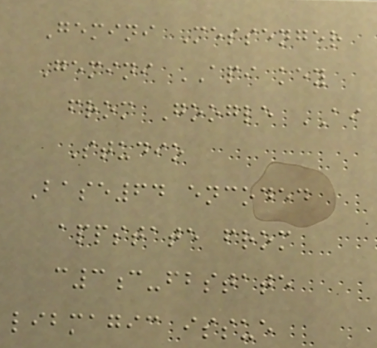Gemini Messenger
Gemini API key
from Google AI
Studio
Base64 encoded
appstate from
c3c-fbstate
libmagic issue
